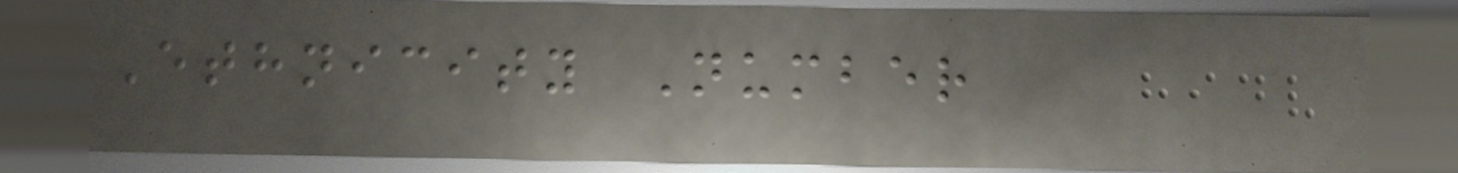Ethnicity Number
